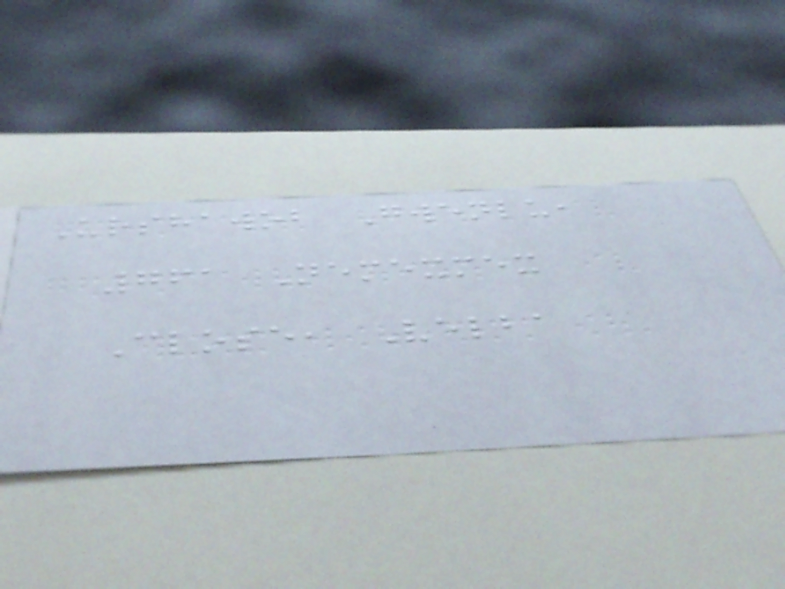Urshawob Gwenlu,
761 Nemexmex
Close, Velba
